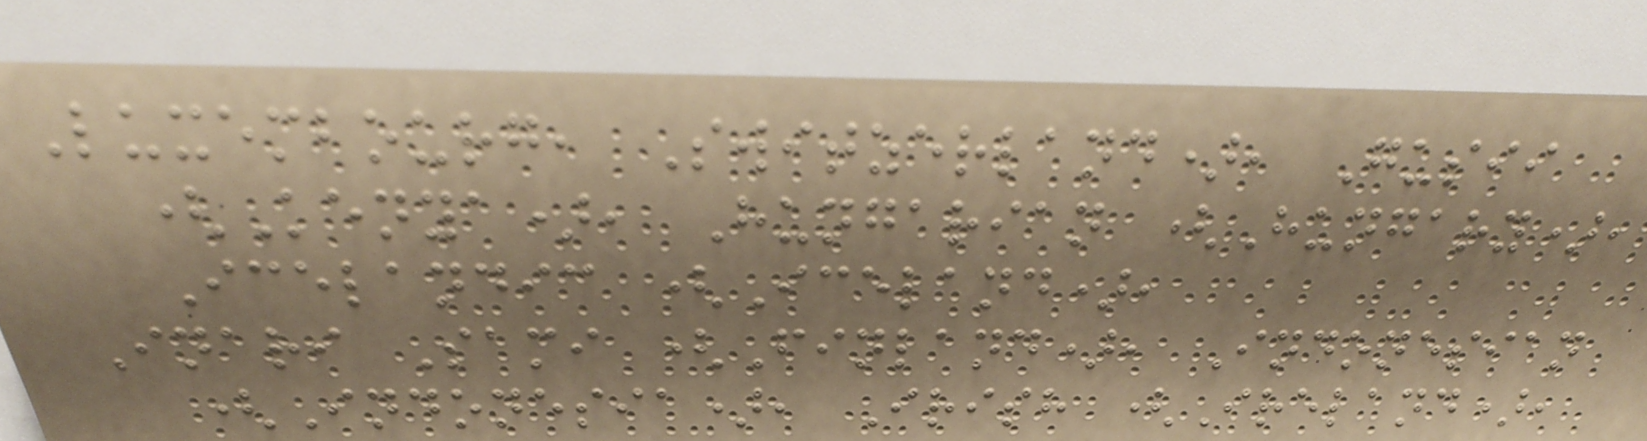Luxembourg, Switzerland), Gusii
(Kenya), Hungarian (Hungary),
Icelandic (Iceland),
Inari Sami (Finland), Indonesian
(Indonesia), Irish (Ireland),
